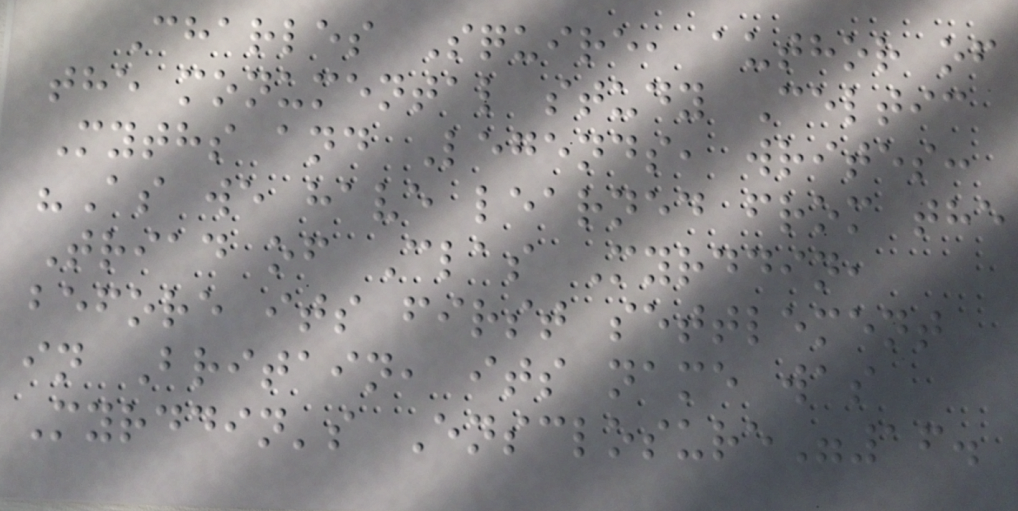Charles Squire, author of
the monumental study Celtic
Myths and Legends, writes:
"As we have learned from the
Triad of Clas Myrddin,
before its first settlement
in Britain, its name was
Myrddin's Ensclosure"16.
